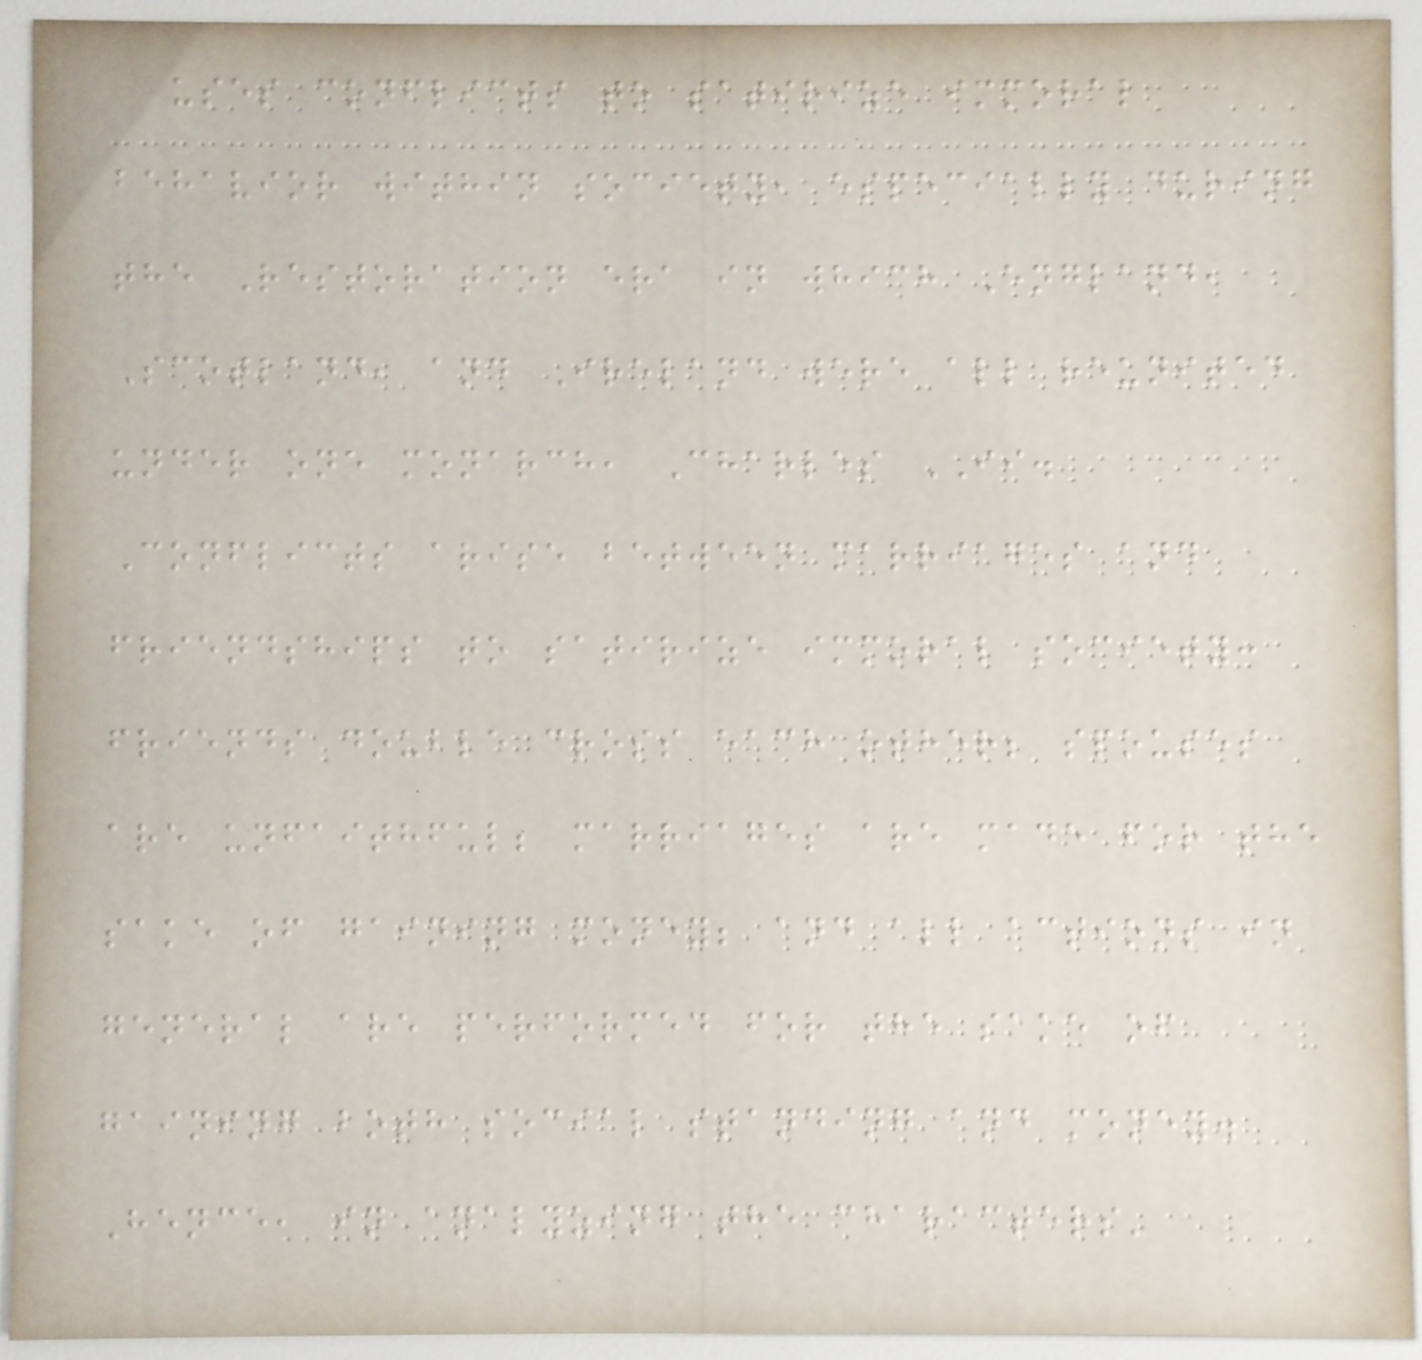uses conflicts to satirize immoral
behavior within society, especially during
the Restoration era in which England,
Scotland, and Ireland were all reunited
under one monarch, Charles II.
Conflicts arise between marriages and
friendships to satirize immoral society:
friends double cross each other; spouses
are unfaithful; marriages are made for the
sake of gaining money; and all actions in
general are performed for the sake of
gaining both social standing and money.
Hence, in analyzing the characters'
